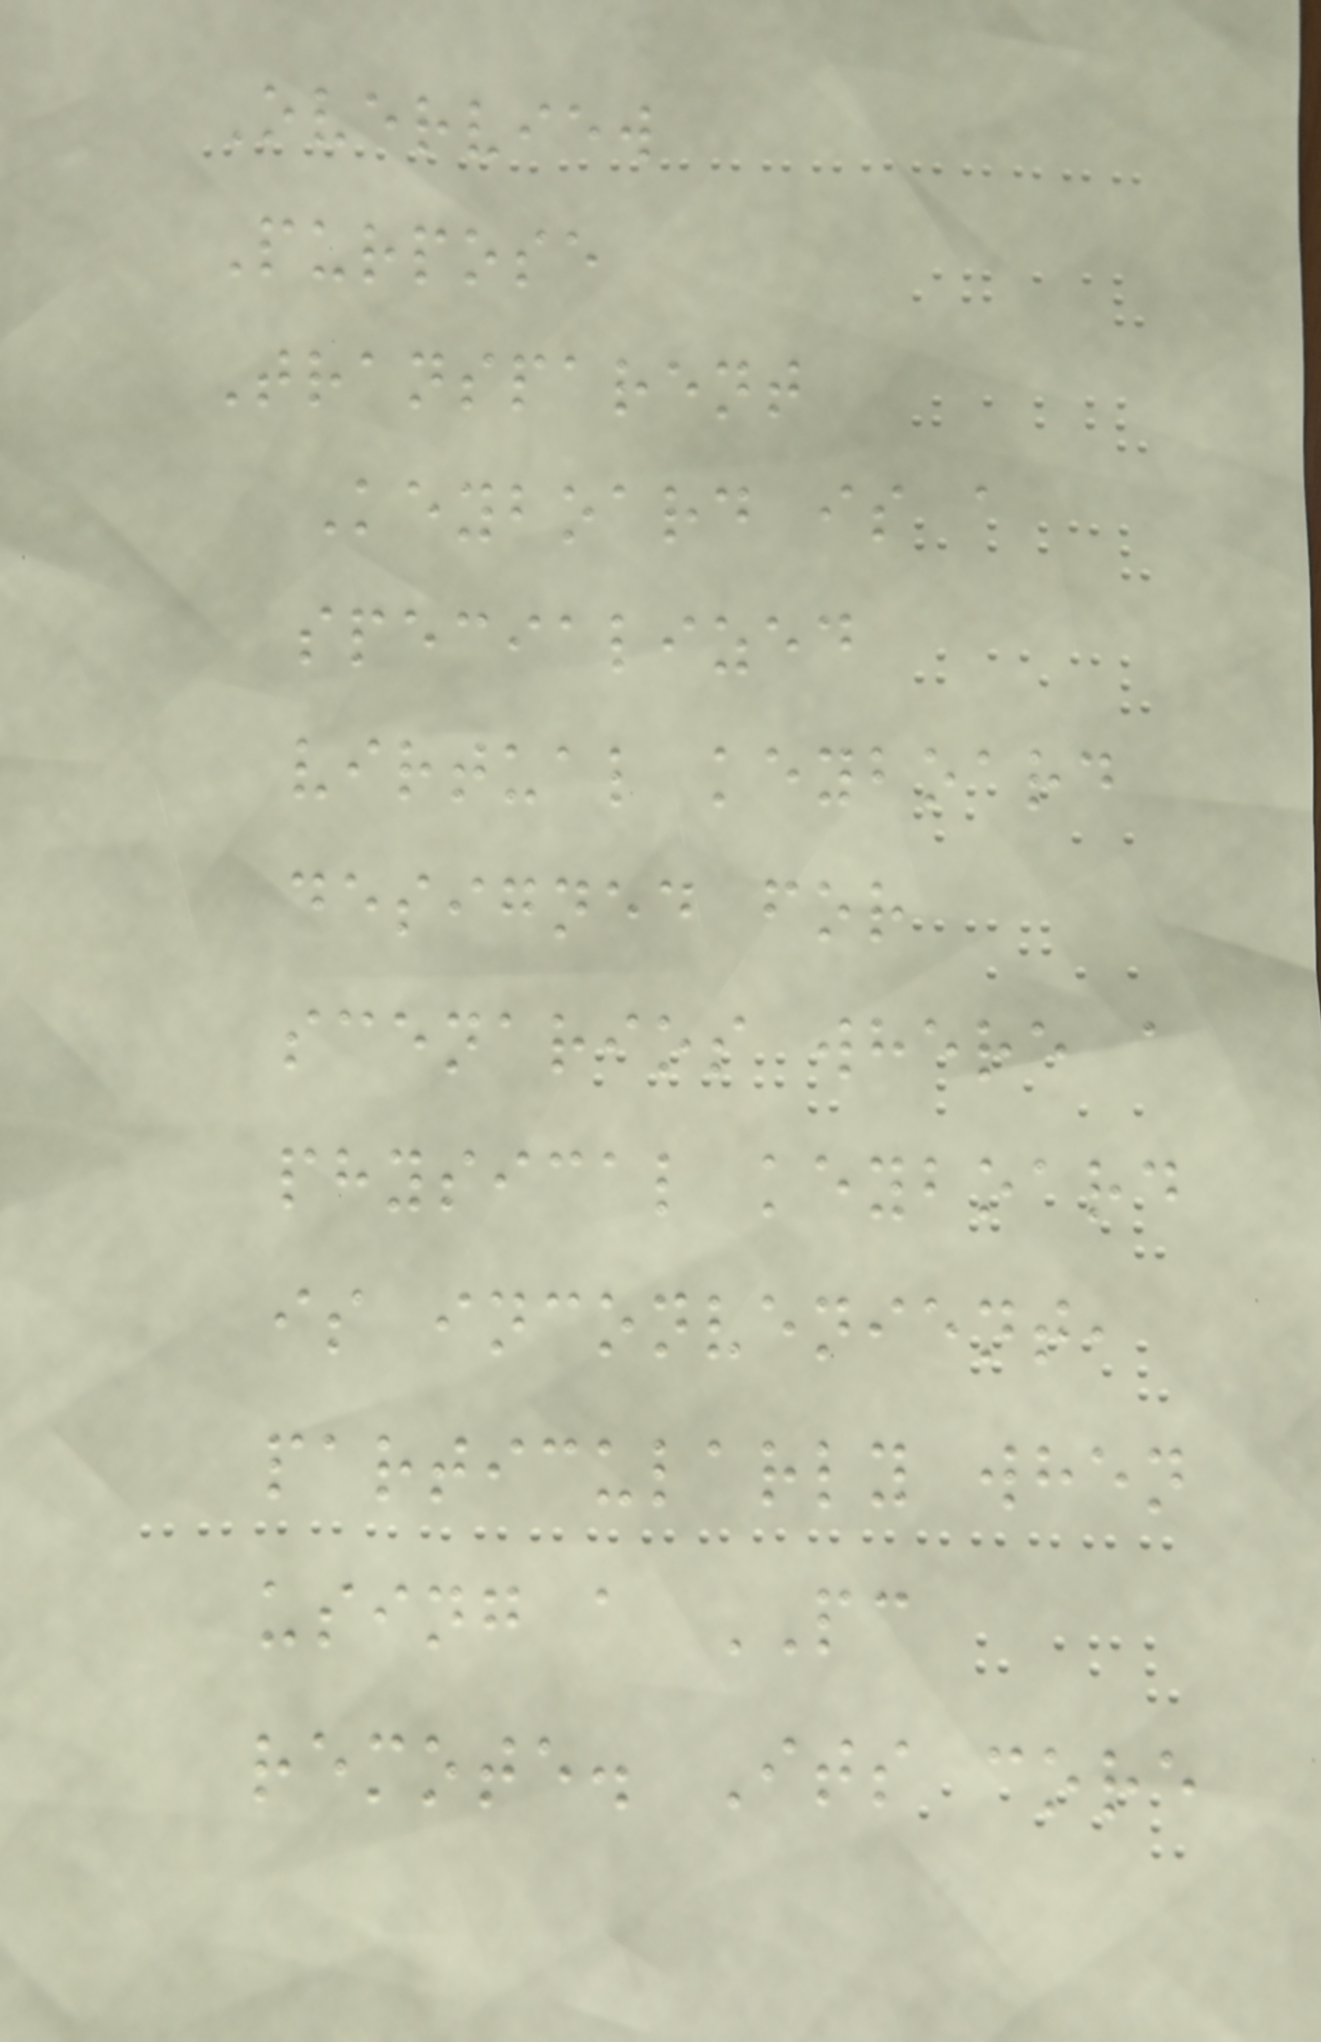Overview
Purpose
Transparent
Keyboard is a
specialized
virtual keyboard
designed for
scenarios where a
physical keyboard
is inconvenient,
particularly when
using a PC
remote. Its core
